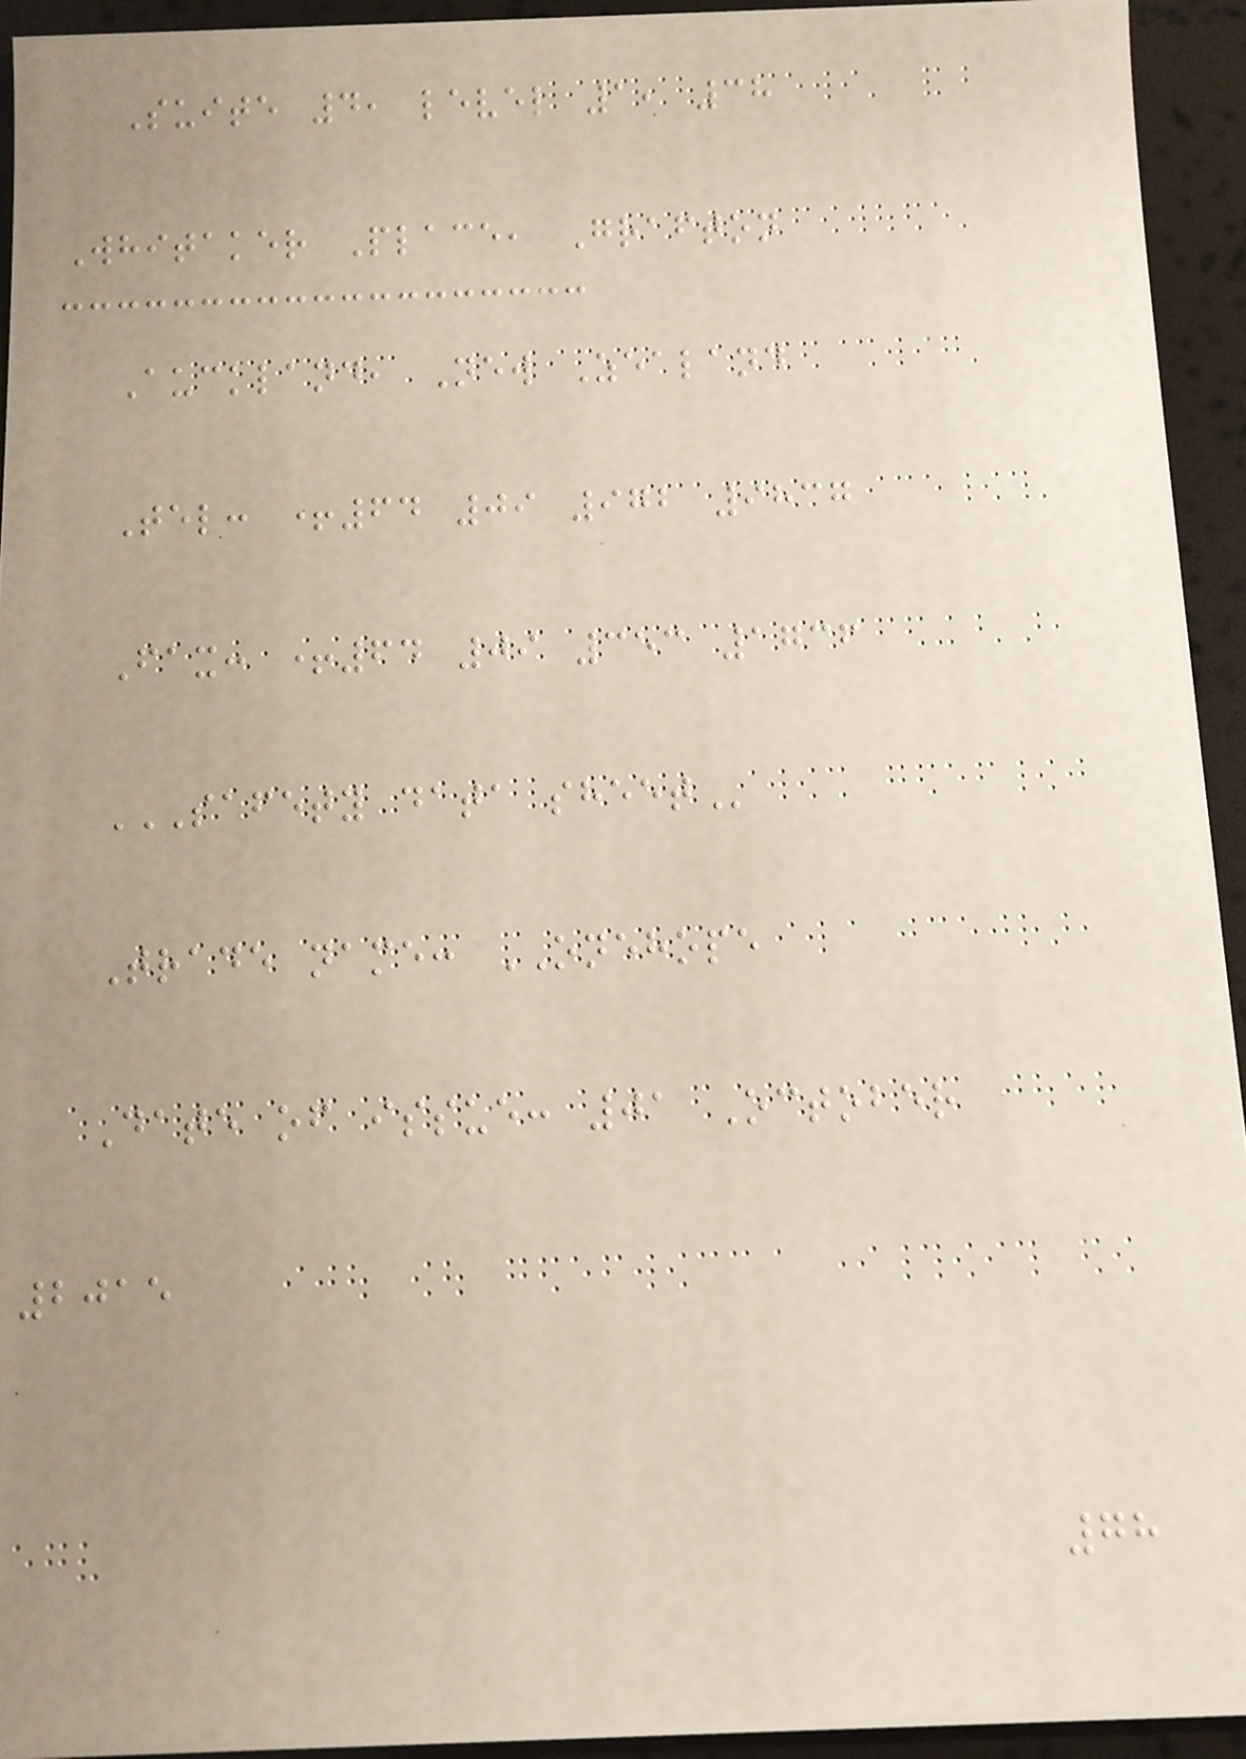Suite 4, level 1, 38
Whitaker Place, Grafton
Auckland, New Zealand
Tel: +64 09 972 9837
Fax: +64 09 353 1736
SAFETY DATA SHEET
Trade name: ONEHOPE
Date of issue: 01 October
2015
78
